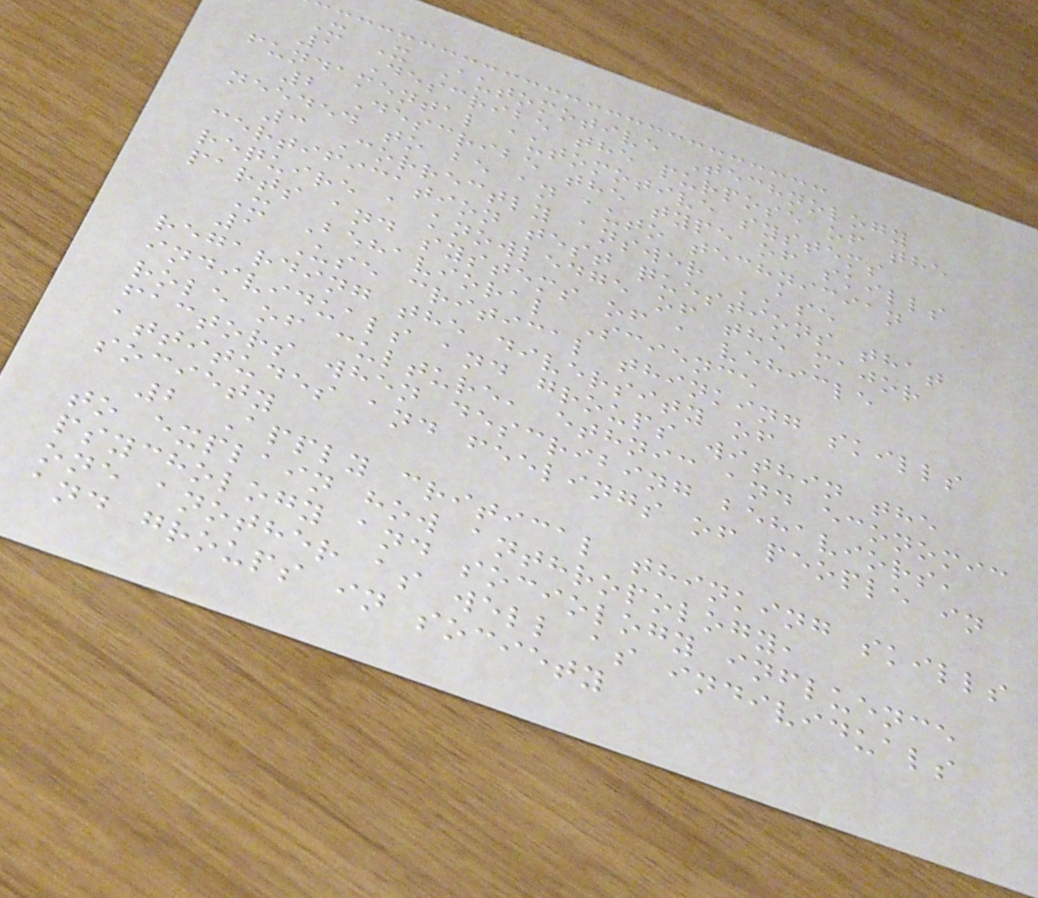X X Automotive Technology
1 Describe the purpose of the
fundamental automotive systems
2 Describe the type of skills
needed to be an auto technician
3 Correctly answer ASE
certification test questions that
require a knowledge of the major
parts and systems of a vehicle
X Behavioral Science
1 Use critical thinking skills
regarding the diversity of
individuals and groups within the
role of culture, ethnic and economic
factors when describing behaviors,
attitudes and feelings of people in
society
2 Apply critical thinking skills
to explain how anthropology,
psychology and sociology influence
one another as well as individuals
and groups in society
